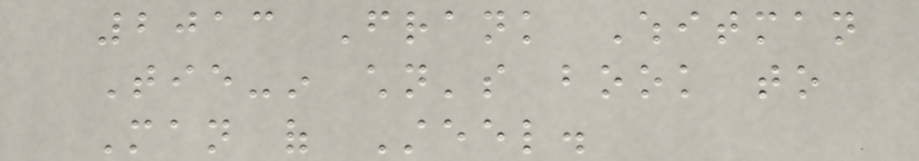2013 Frank Whitman
Tie-in children's book to
Man of Steel.
